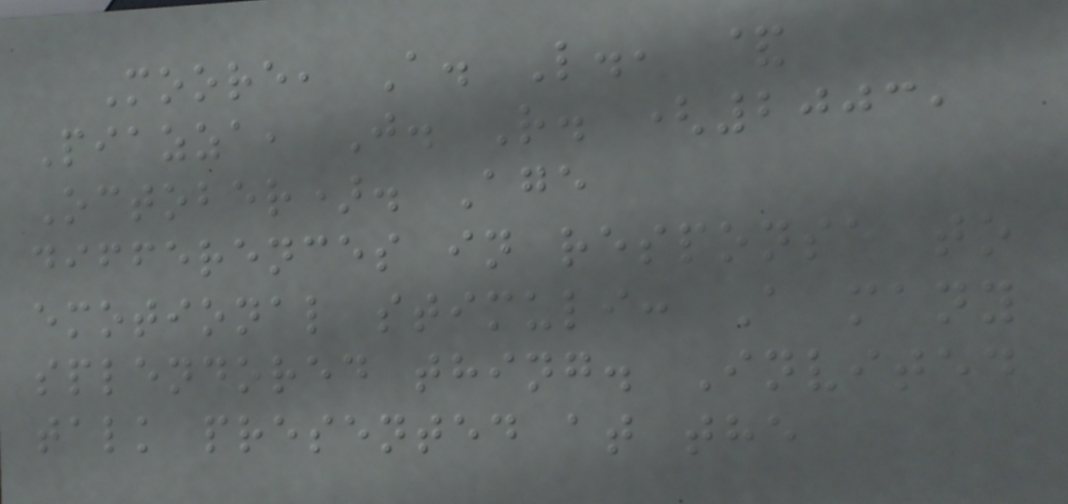Moore, A. L., &
Piazza, J. R. (2003,
October). Age
differences in response to
emotional stimuli: A many
splendored thing. Invited
talk presented at the
